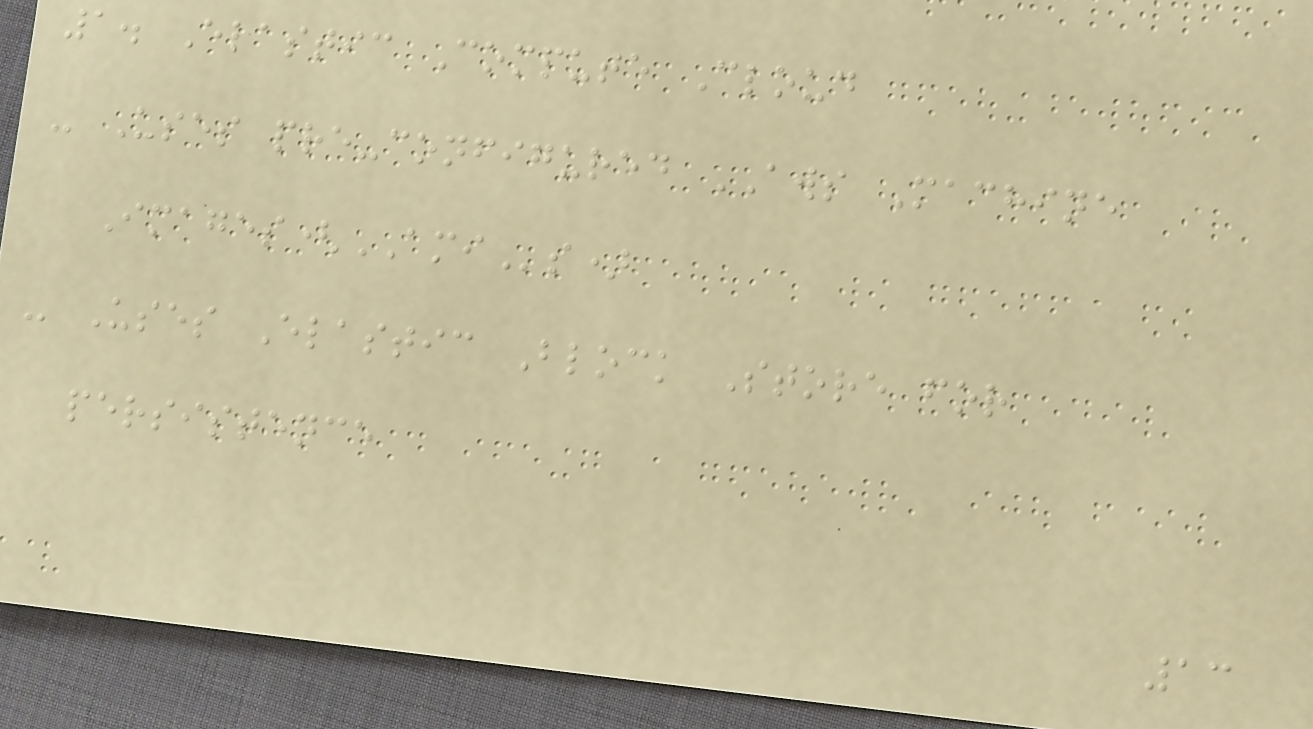1. Elastic Compute Cloud
- Uses pre-configured AWS Machine
Images(AMIs)
- Uses Elastic Block Store for
persistence
13
